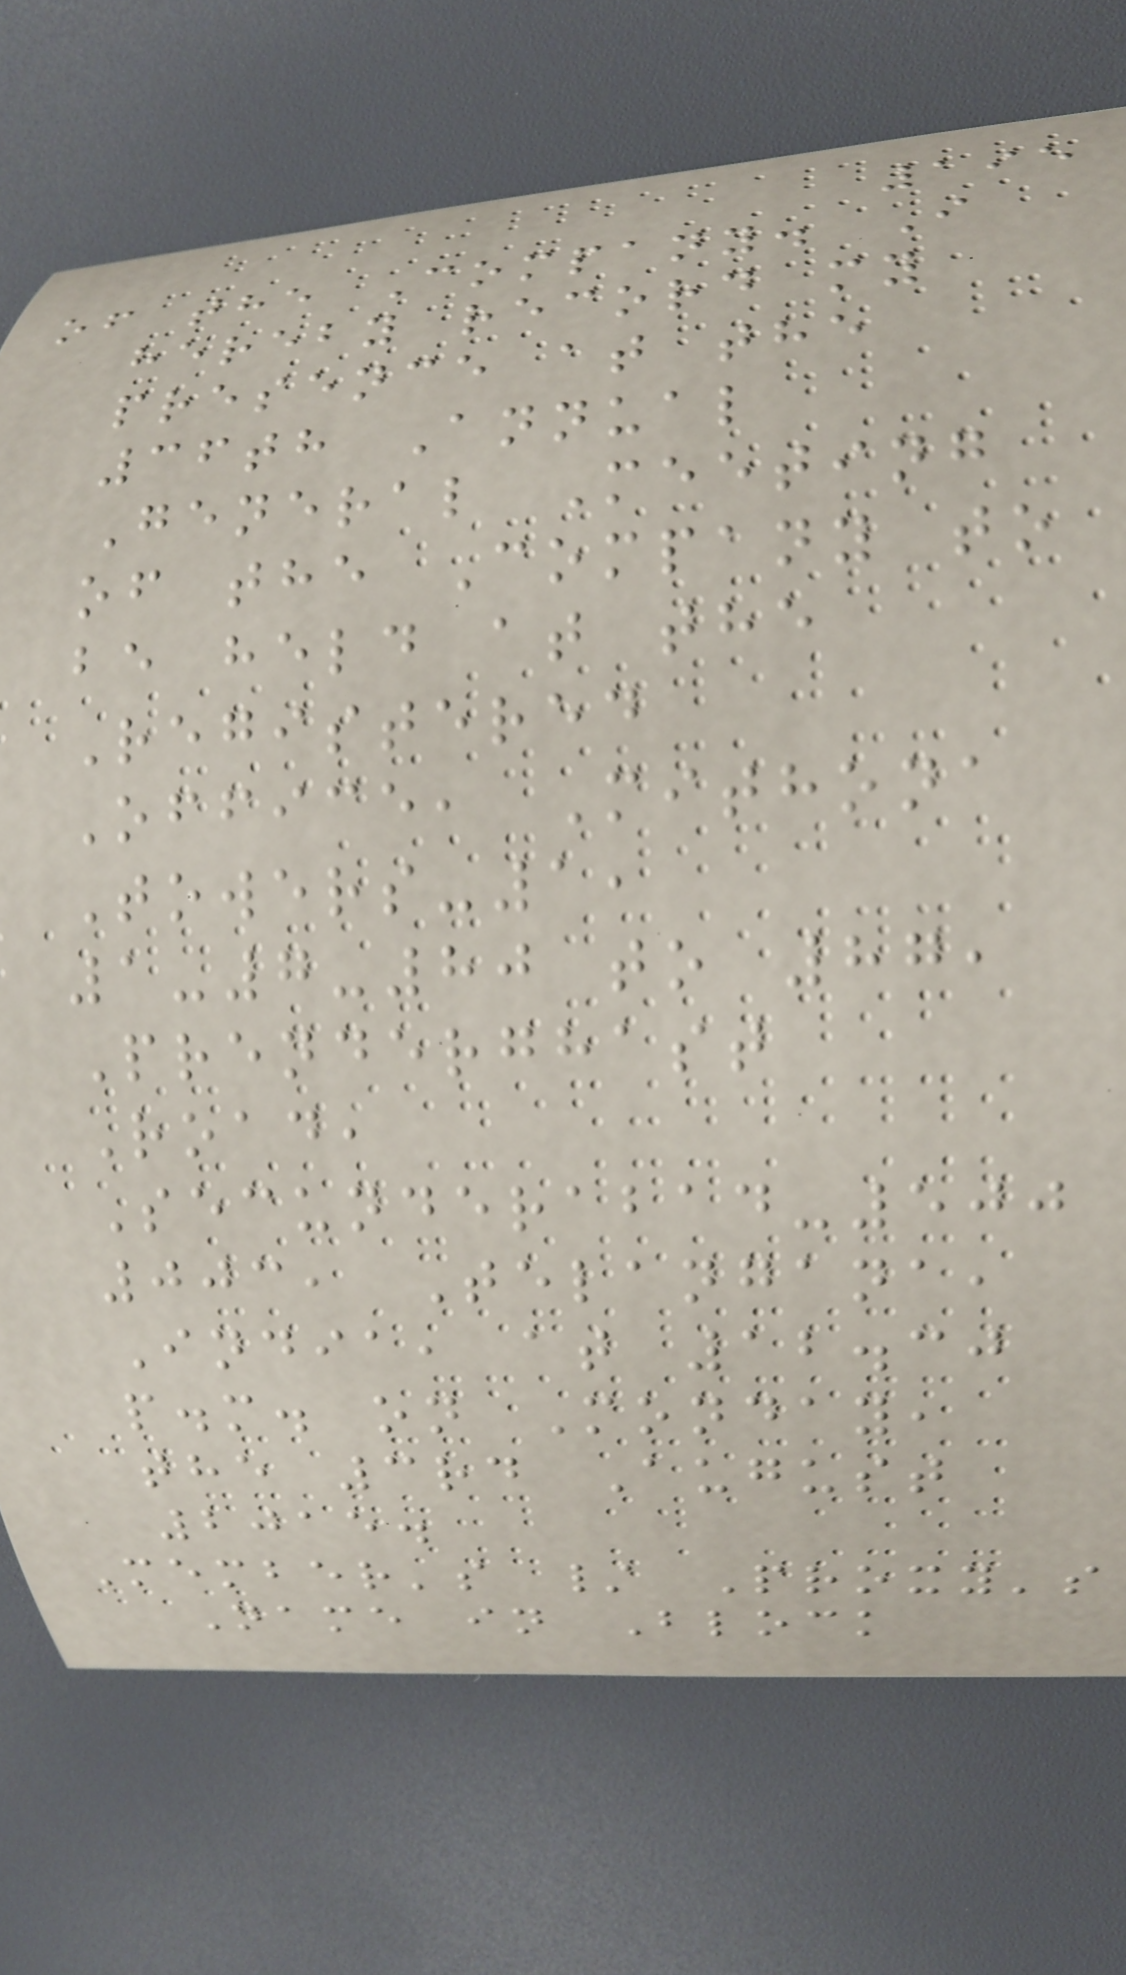195
of the Company. I
hereby record my
presence at the
36th Annual
General Meeting
of the Company to
be held at the
Registered
Office, Mithona
Towers-1,
1-7-80 to 87,
Prenderghast
Road,
Secunderabad-500
003, Telangana,
India, at 12.30
p.m. on Monday,
the 3rd August
2015.
Member's / Proxy's
Name in Block
